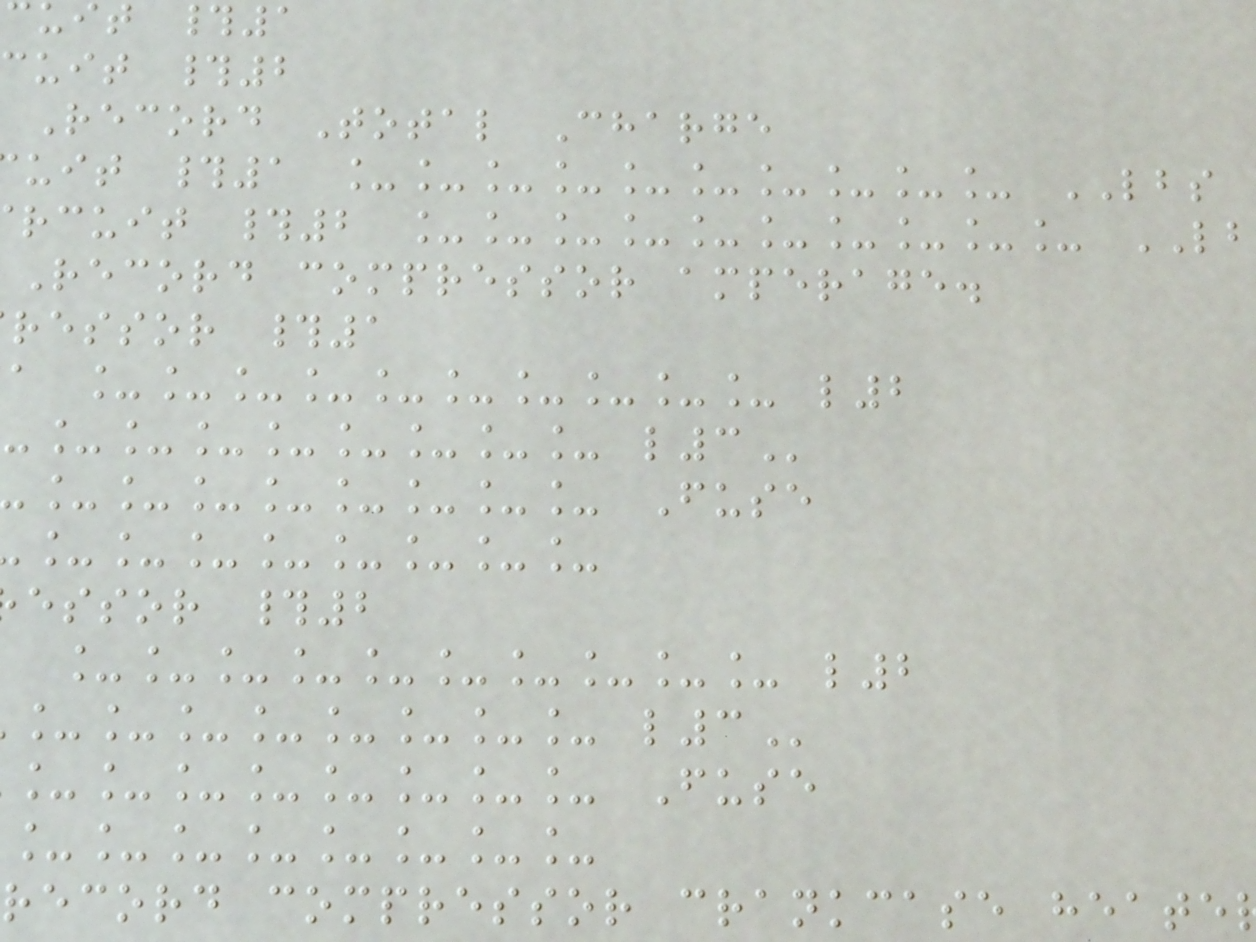uit #1
cuit #2
Record Total Charge
uit #1 __________ LBS
rcuit #2 __________ LB
Record compressor amperage.
ressor #1
a __________ l2
________
________ Fuse
________
essor #2
__________ l2
________
________ Fuse
________
record compressor crankcase heate
